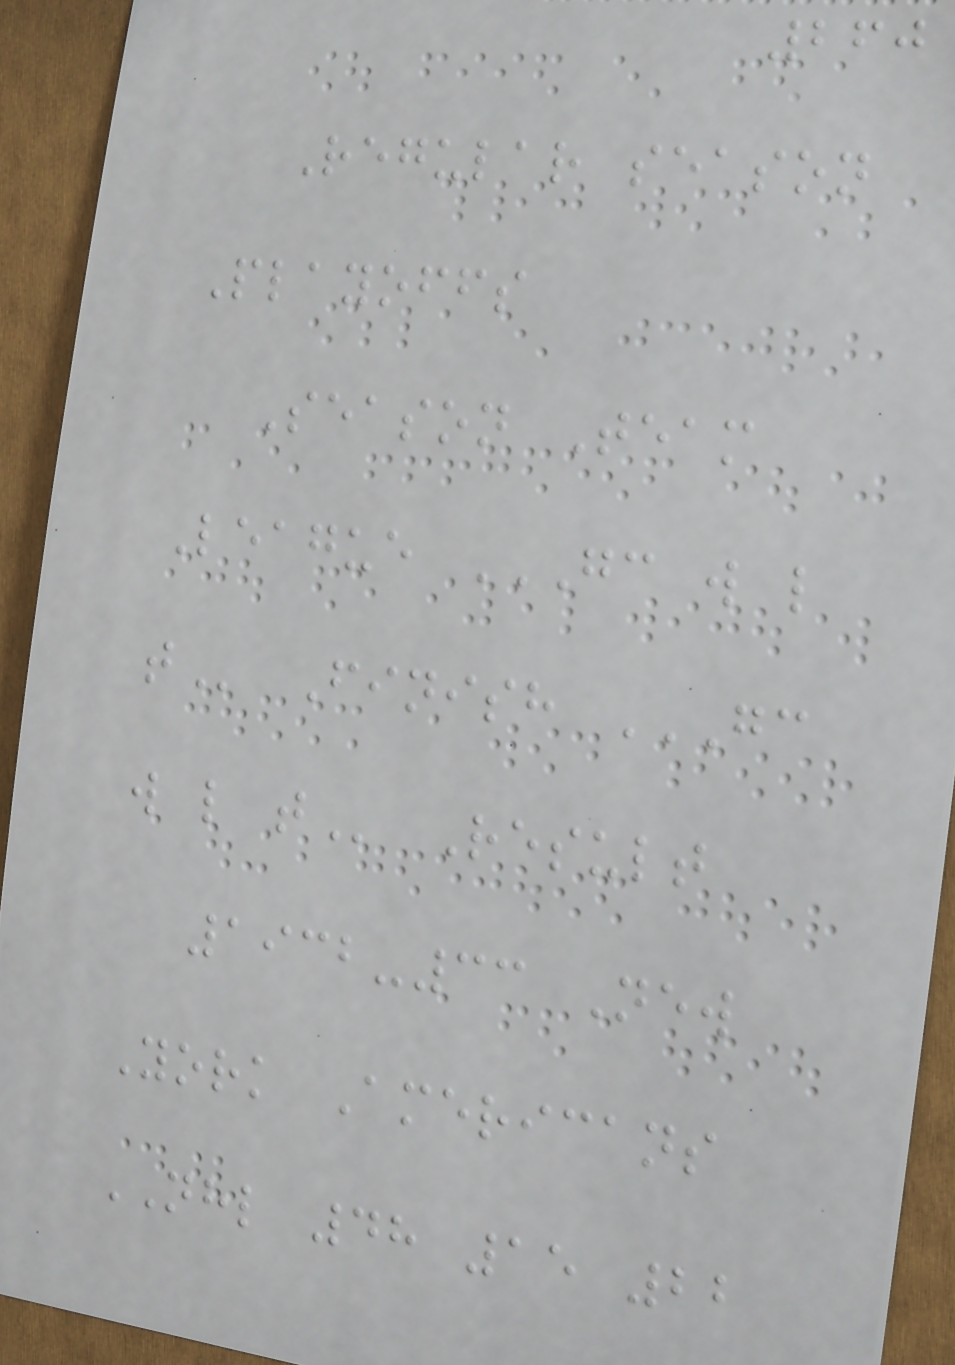260
Regular season
Playoffs
Season Team
League GC W L
T Finish GC
W L T Result
1932-33 New
York Americans
NHL 48 15 22
